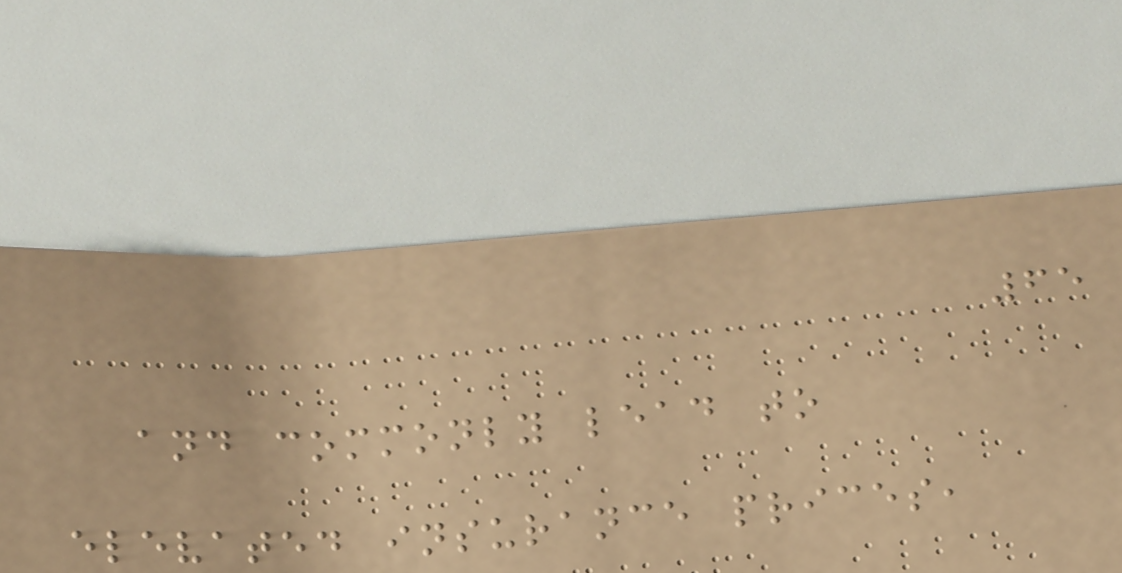65
and commonly lead to
elevated insurance prices,
